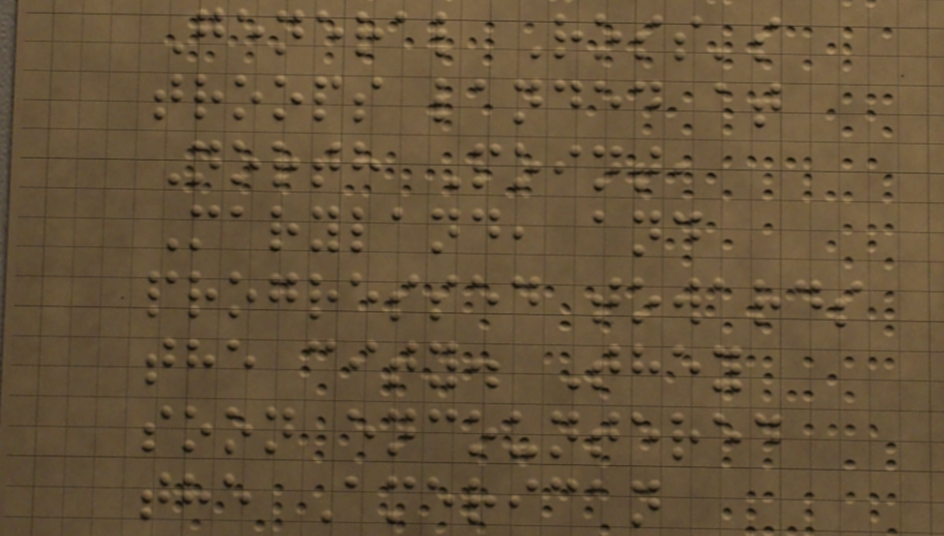General Ross's
troops landed at
North Point,
Maryland, and
progressed towards
the city. They
soon encountered
the American
